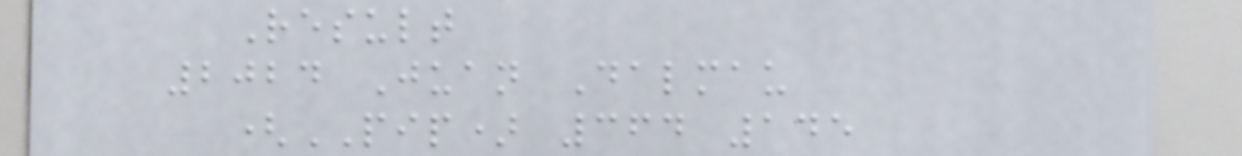Result
2024 Juan Dalmau
(PIP) 364 145
